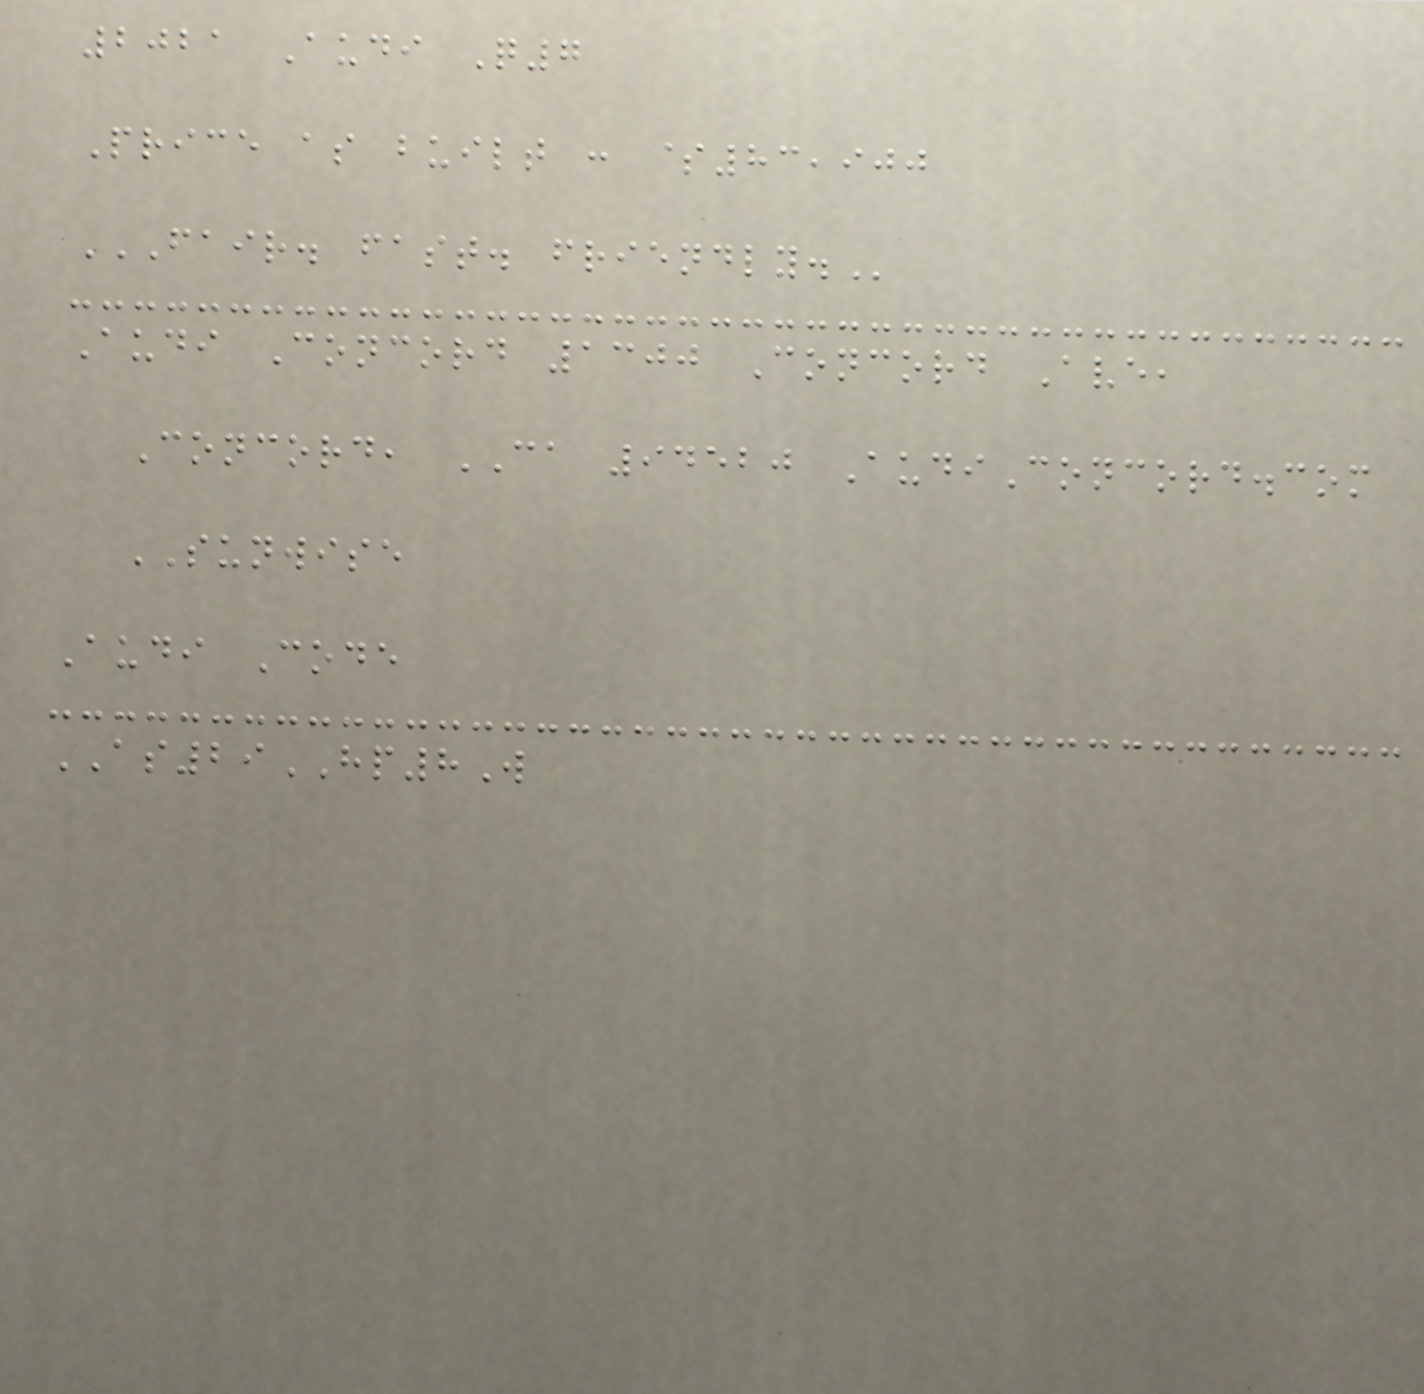2021 Audi Q7
Price as built : $83,900
FAIR. FAST. FRIENDLY.
Audi Concord 1300 Concord Ave,
Concord, CA 94520 AudiConcord.com
SUNWISE
Audi Code
AS29HP8W
